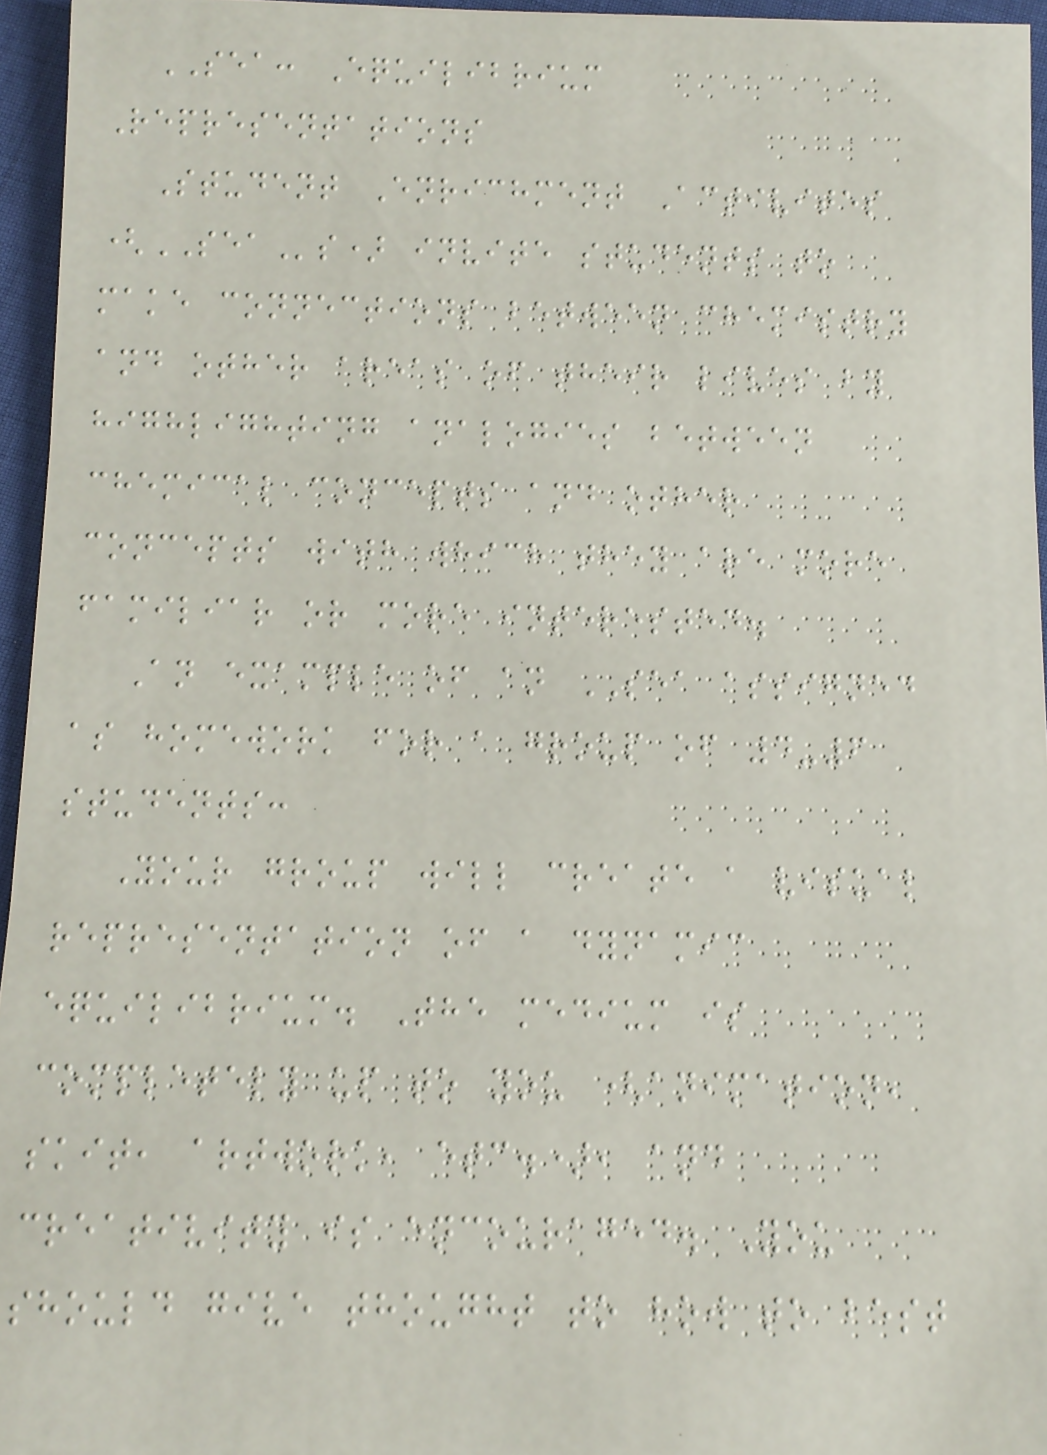SEA: Equilibrium
Representations
Student Enrichment Activites
(SEAs) invite students to
make connections between chemistry
and other areas of their lives by
highlighting analogies between
chemical concepts and other
concepts with which they are more
familiar or more interested.
An example of an SEA assigned
as homework for a group of 4-6
students:
Your group will create a visual
representation of a dynamic
equilibrium. The medium is
completely up to you (animation,
skit, artwork, etc.), and
creativity is encouraged. You
should give thought to how to best
